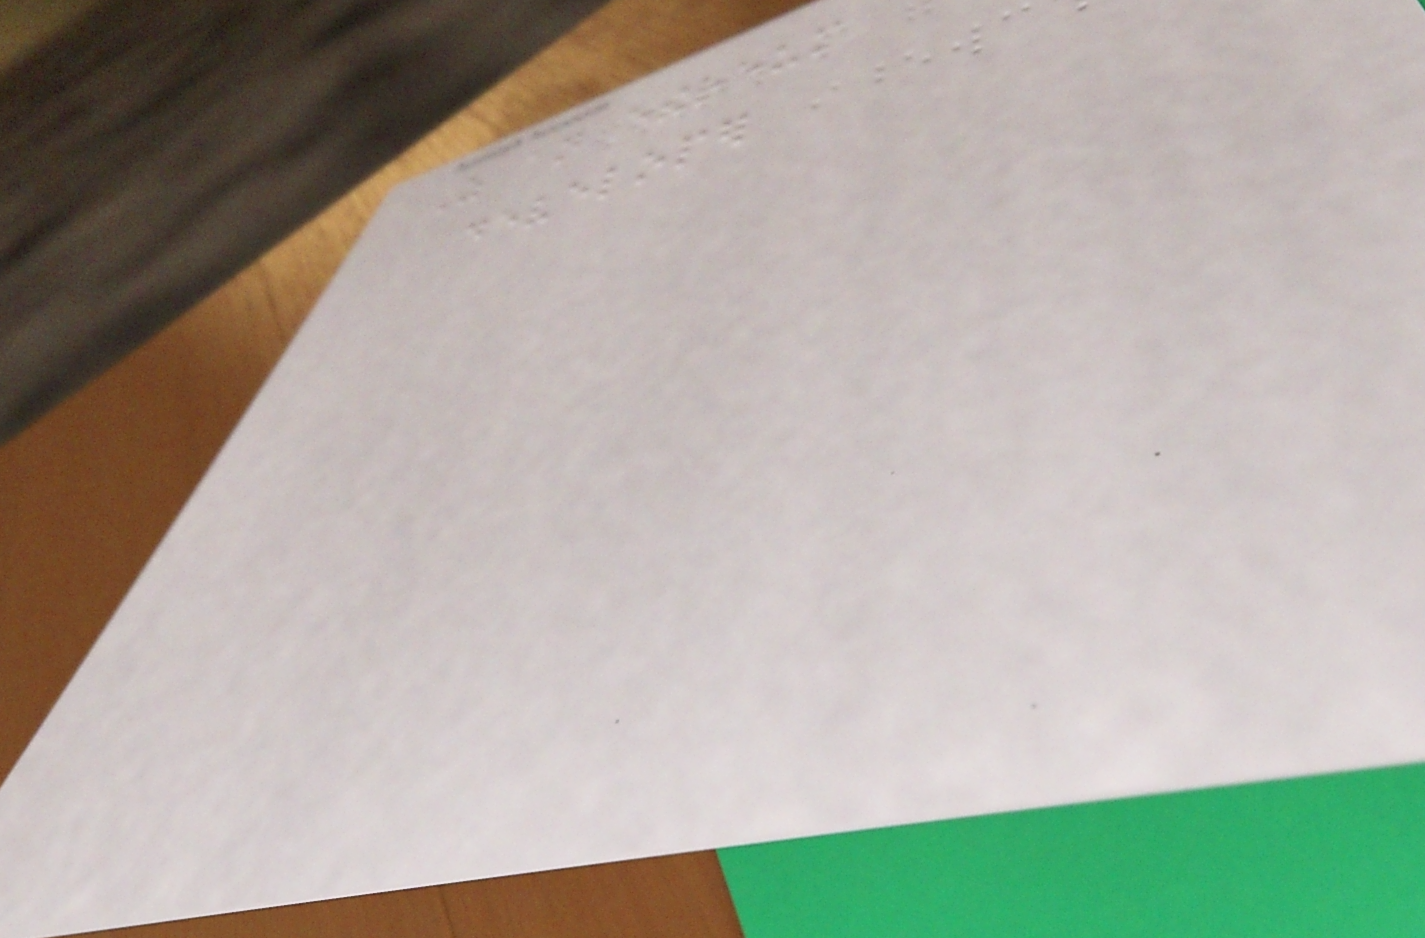As an ethereum
developer
